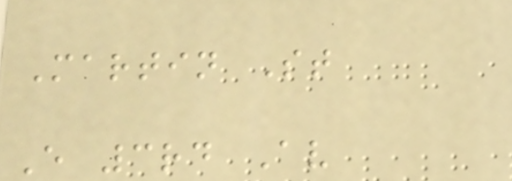Martin St
E 3rd Av
